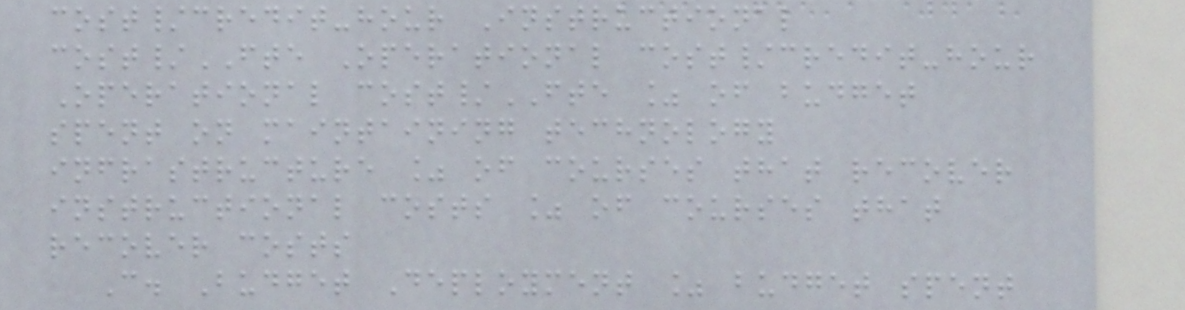cost/credit-hour Instructional
cost/FTE Operational cost/credit-hour
Operational cost/FTE % of budget
spent on maintaining technology
infrastructure % of courses that recover
instructional costs % of courses that
recover costs
C. Budget Deployment % budget spent
